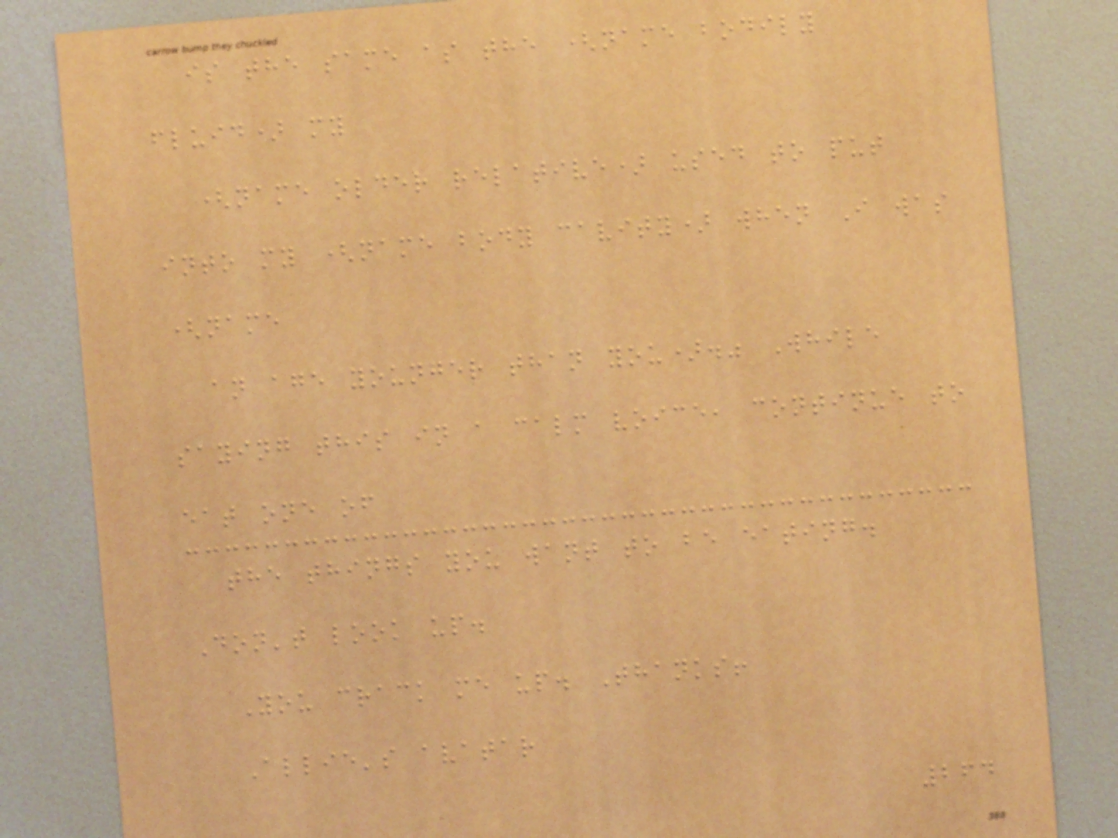is the same as the (name bodily
fluid) my
(name older relative) used to put
into my (name body cavity) when I was
(name
an age younger than you)." While
saying this in a calm voice, continue to
eat one of
the things you want to be eating.
Don't look up.
You crack me up. Thanks!
Allie's avatar
264
